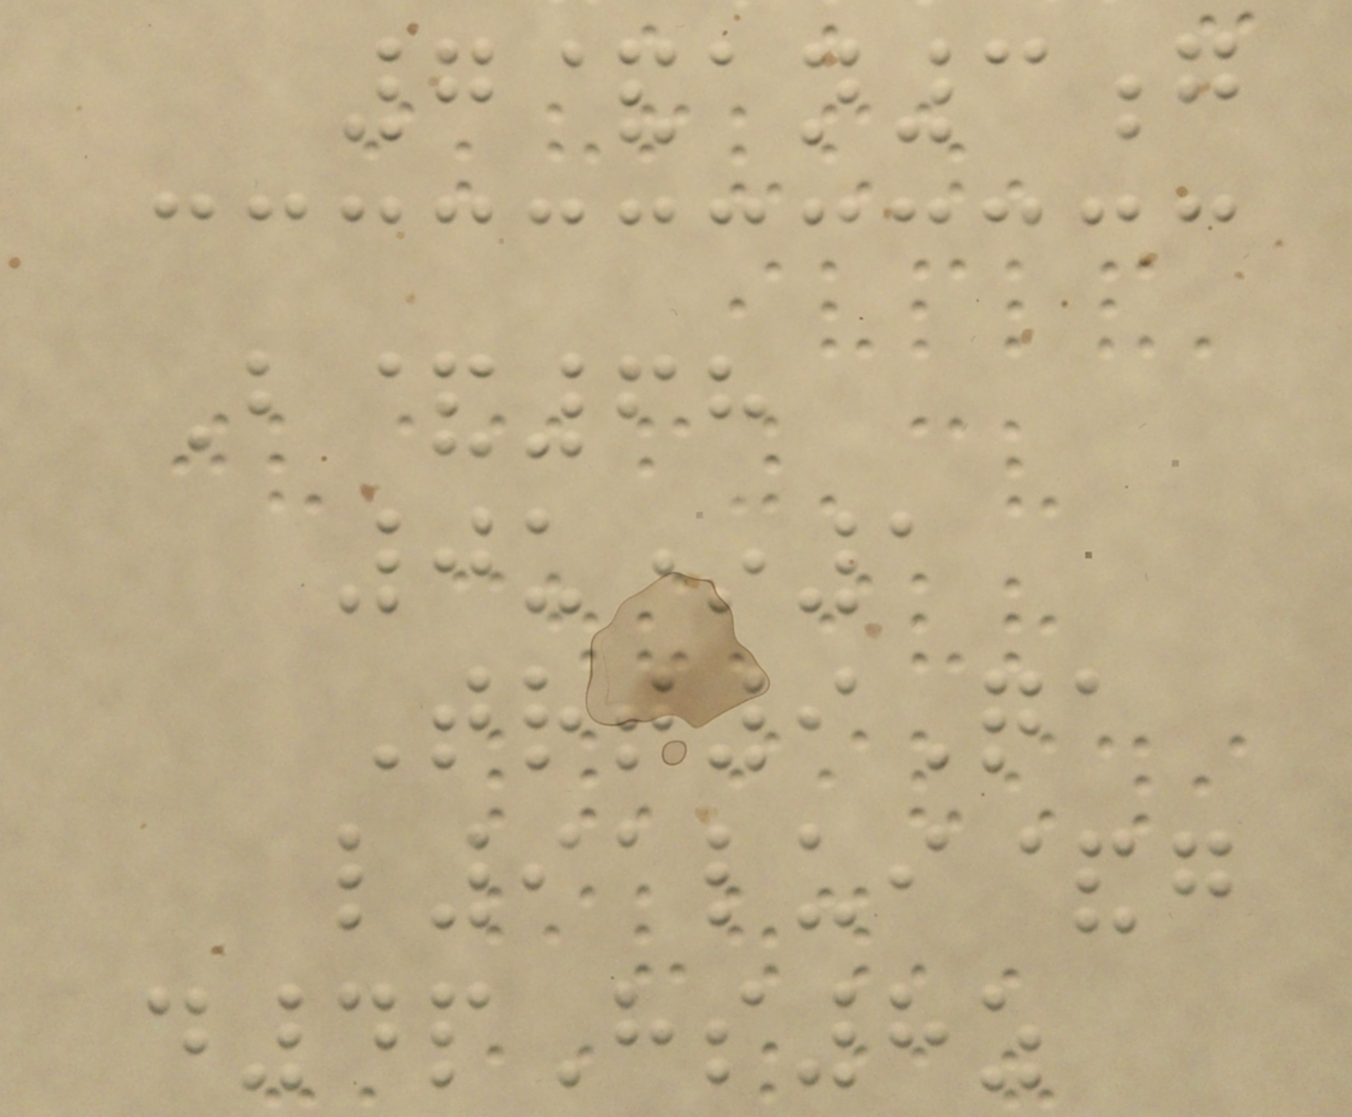7&an3g
B&68
0u*1
Trt9Qa
l91lui&g
d4pHs8z
